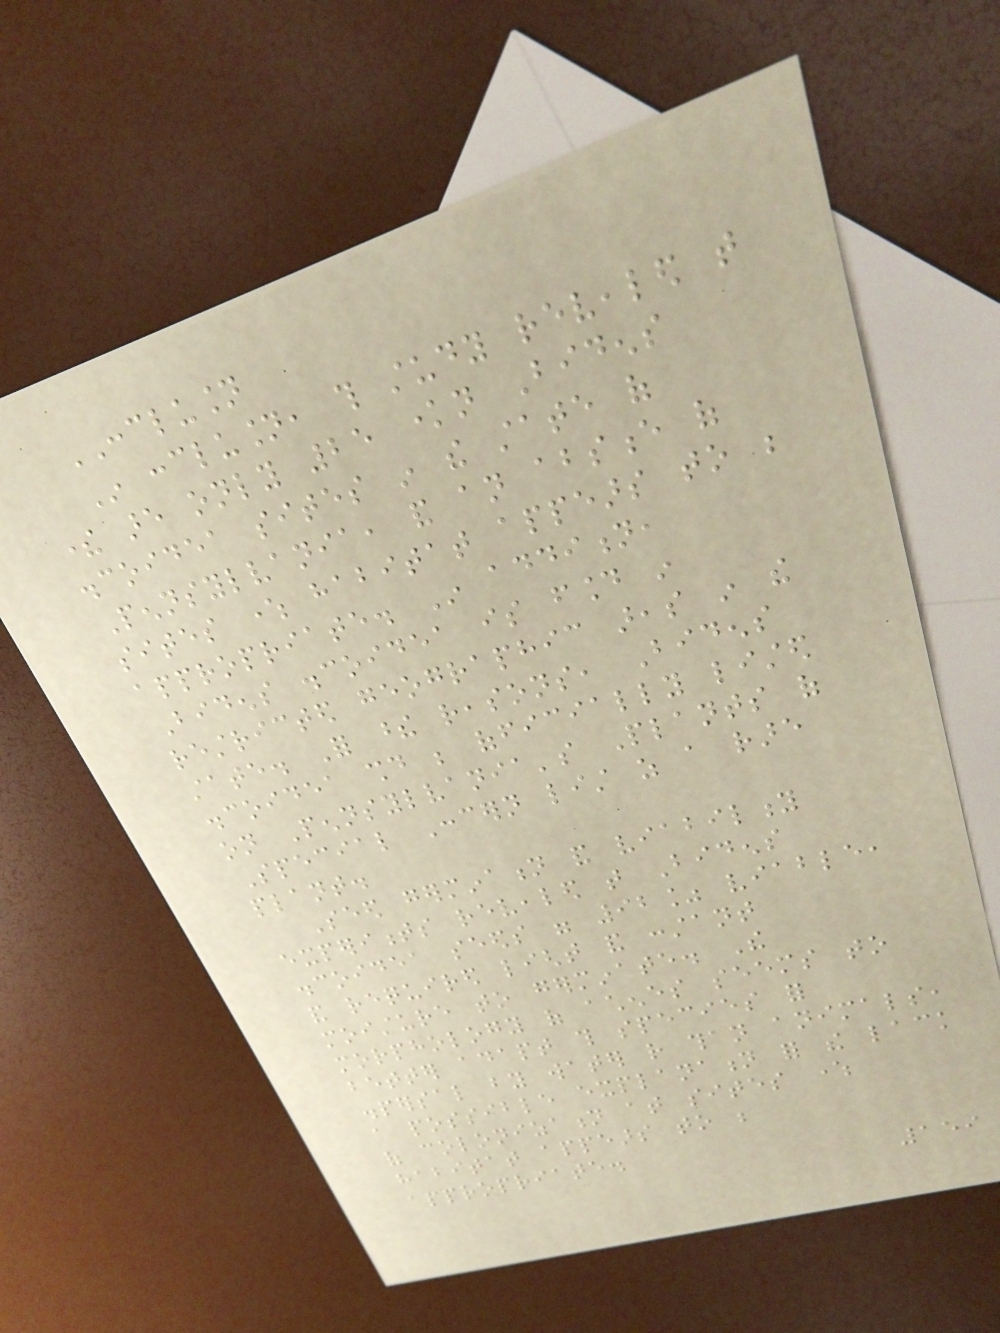CONCLUSION
In conclusion, this study revealed that
there are only 25 known Bidens
discoidea sites in the state of
Pennsylvania, and an absence of
sites where habitat appears to be
appropriate. In addition,
Bidens discoidea is found in
restricted geographic areas in the
state. For these reasons, Bidens
discoidea should be officially listed
on Pennsylvania's Plants of
Special Concern list as a rare
plant.
Seed germination and viability
experiments revealed that Bidens
discoidea seeds were 92% viable,
and required light and constant
moisture to germinate. The
morphology of achenes seems to
better adapt this species for
dispersal by water rather than animals,
a possible explanation for the lack
of colonization at sites where
habitat appears to be
appropriate.
159
